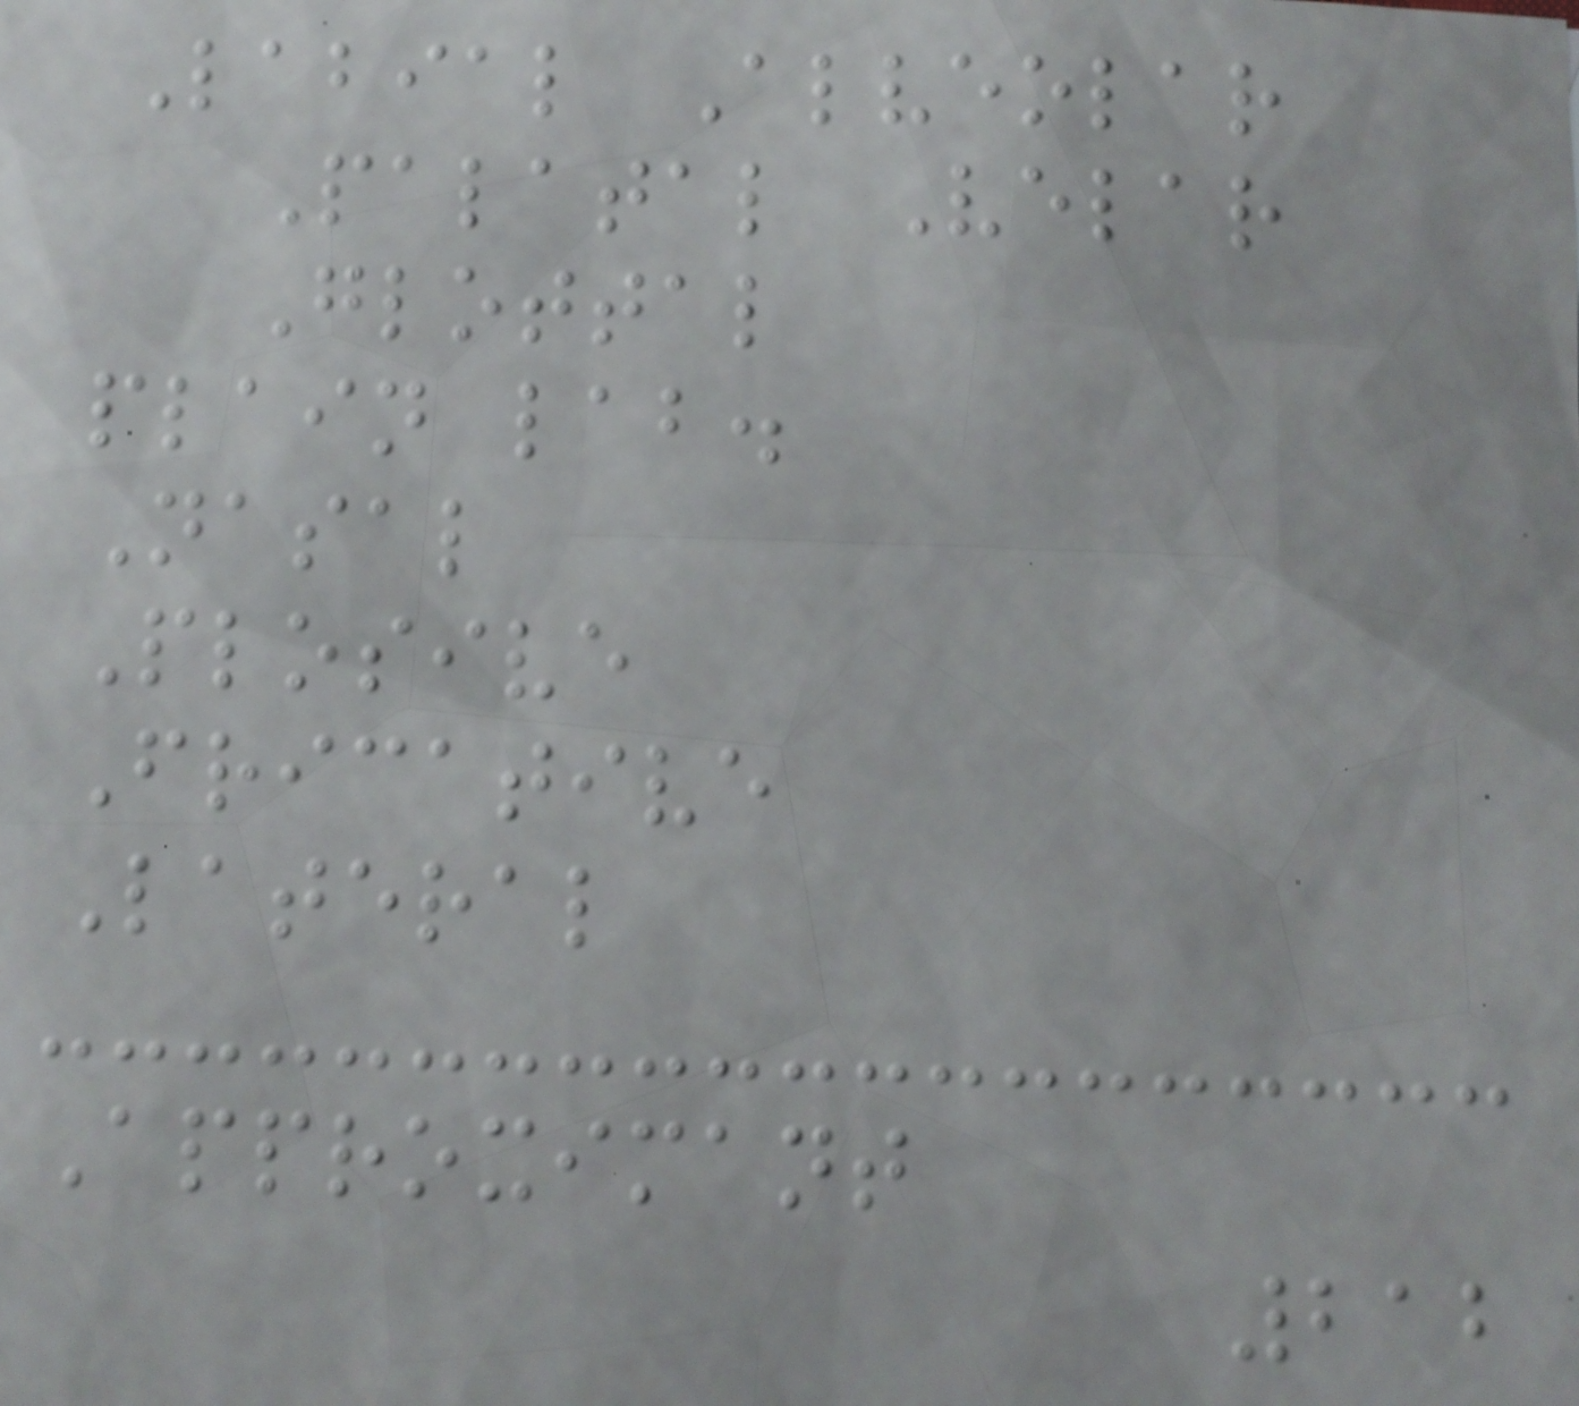Labial Alveolar
Palatal Velar
Glottal
plain lab.
Nasal
Plosive
Fricative
Lateral
Approximant
212
